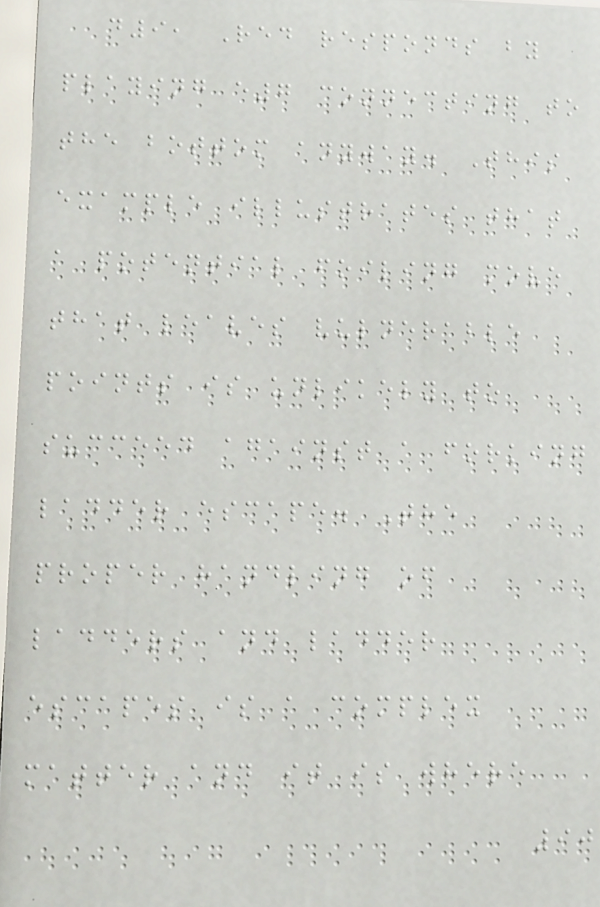d9, Red responds by
playing e7 connecting to
the bottom anyway. This
example illustrates that
a potential foiling move
that leaves vulnerable
points is unlikely to
succeed against a forking
ladder escape. The
proper handling of
ladders and ladder
escapes is a complex
matter and it is where
90
